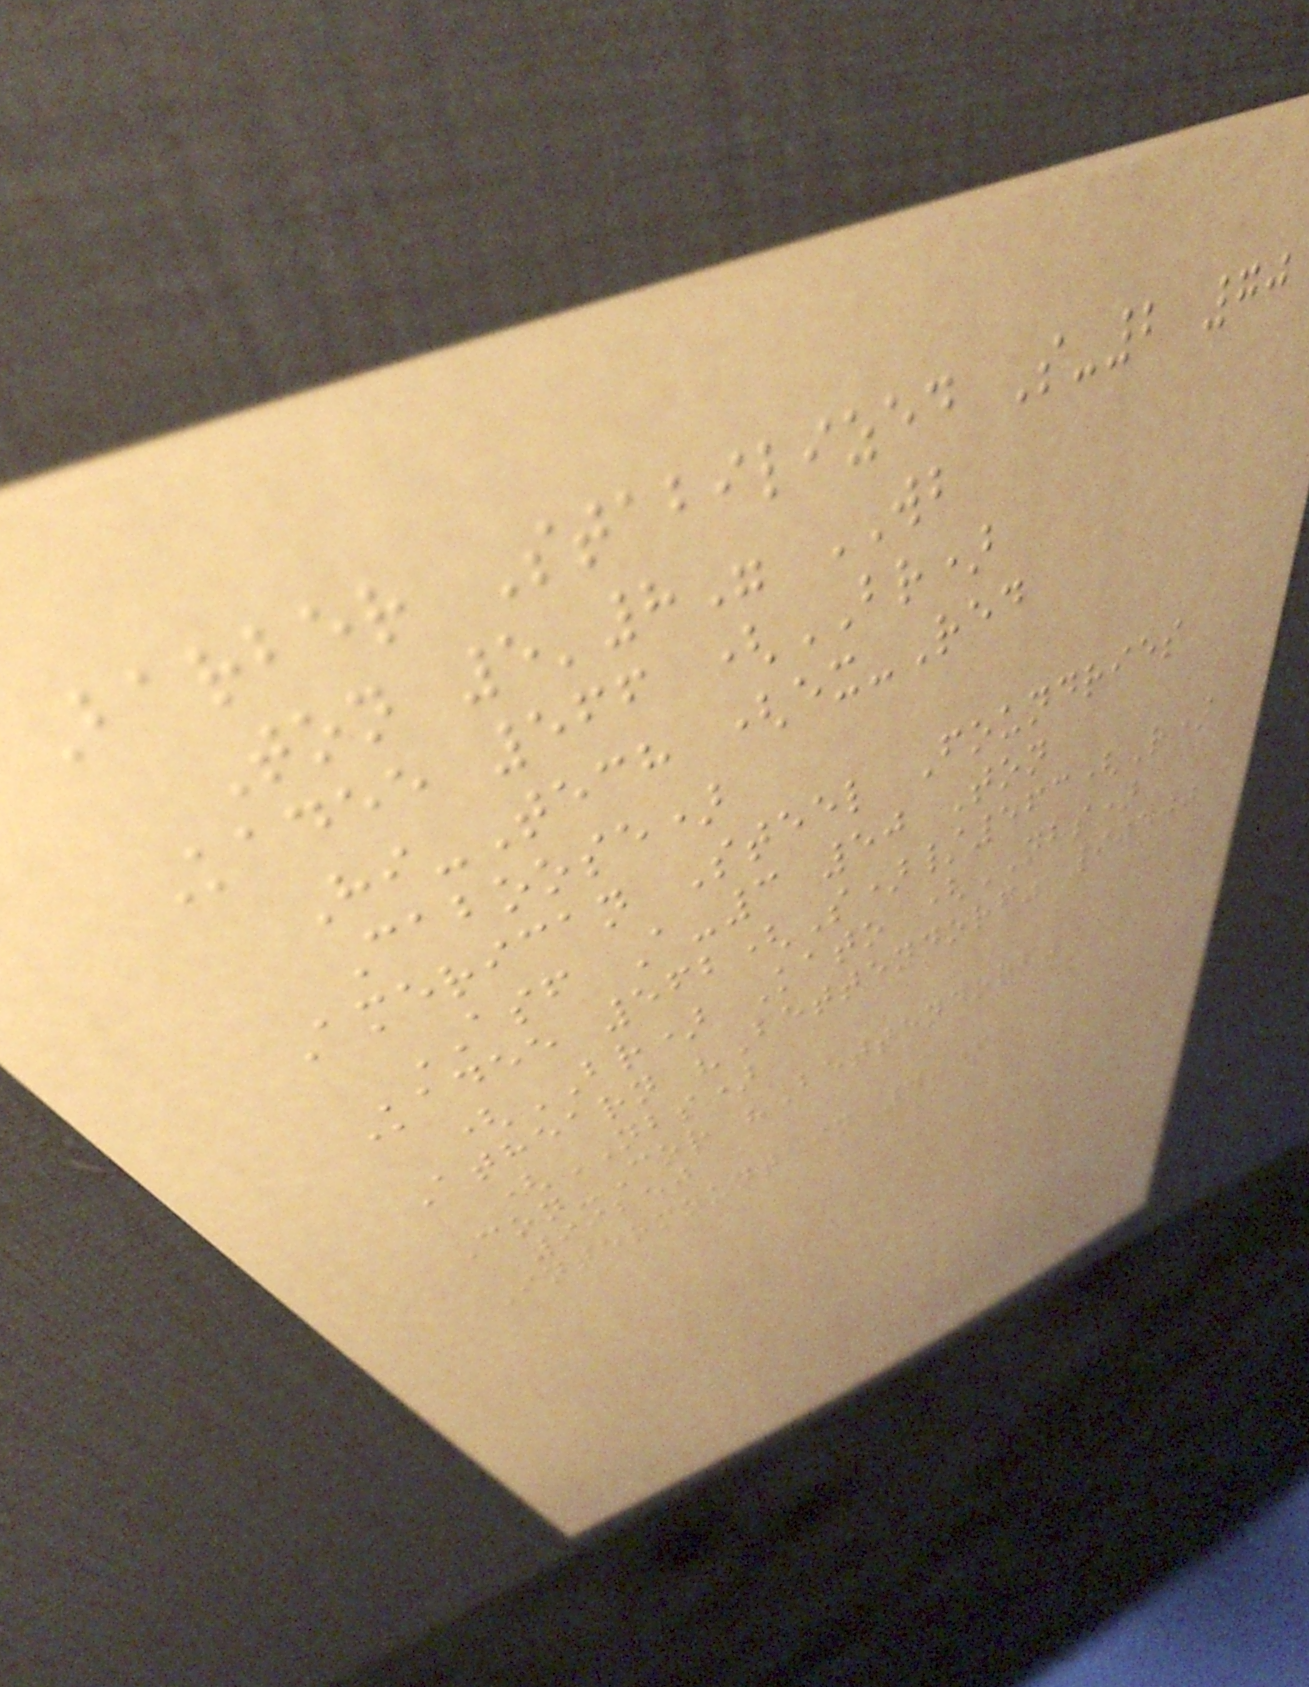Barber Stabilized S-2 70
Ton 5'8" WB
Kadee 566 (BR)
Hi-Tech (ex-Red
Caboose)
American Steel Foundries
ASF A-3 50 Ton
Kadee 562(S)/563(R)
(BR) Kato (NBS)
Athearn "Bettendorf" 90400
(NBS)
Con-Cor "Bettendorf"
99250
Intermountain 40061
